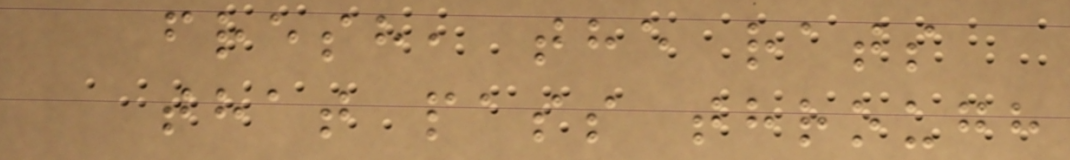fresh, the rats
that pass through
